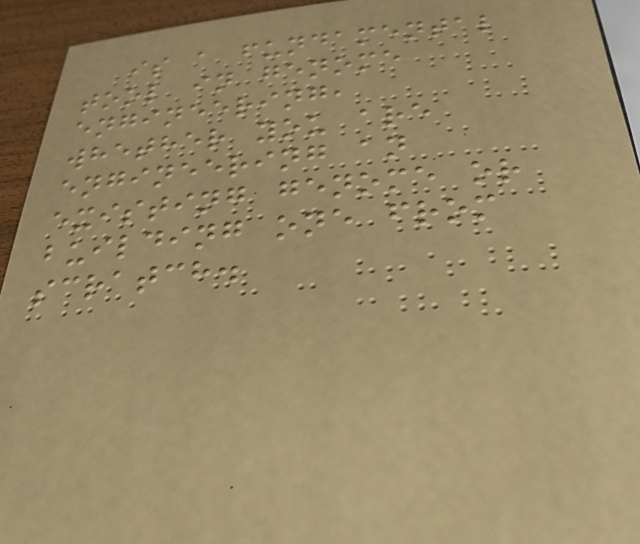is a fundamental
tool in genome
engineering,
whether you are
engineering an
existing genome or
building one from
scratch.
